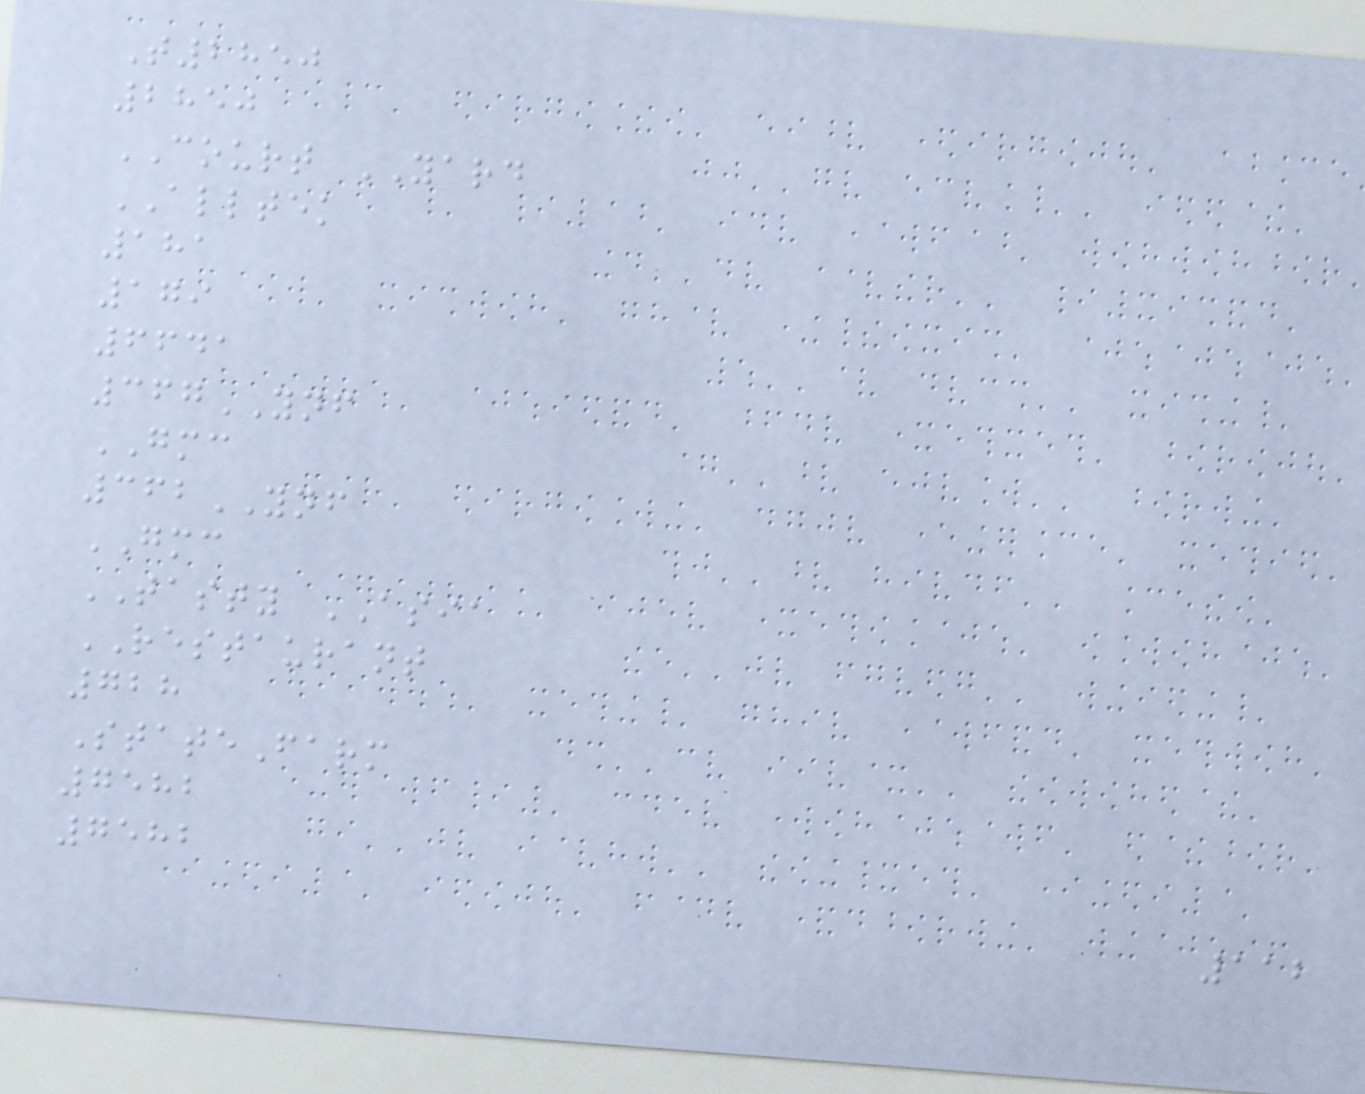T2850
2850
COURT YARD
ALLTEK
181
179
6641
367YNF
GMC
362YNF
GMC
TASTY ASIA
RESTAURANT
728
StateFarm
7582
7582
112
